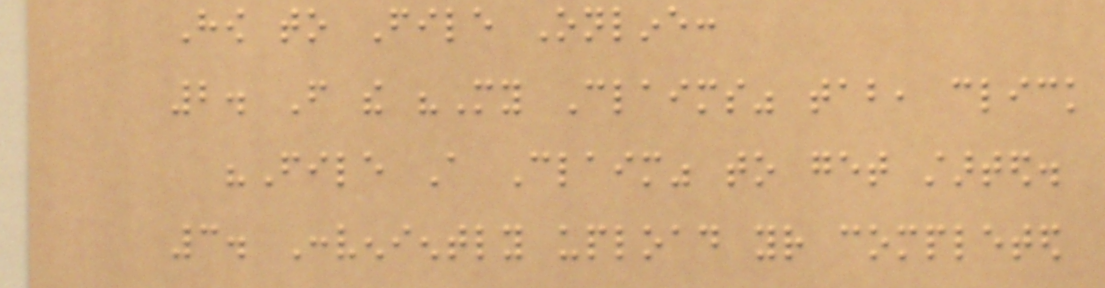How to File Online:
2. From the "My Claims" tab, click
"File A Claim" to get started.
3. Conveniently upload your completed
